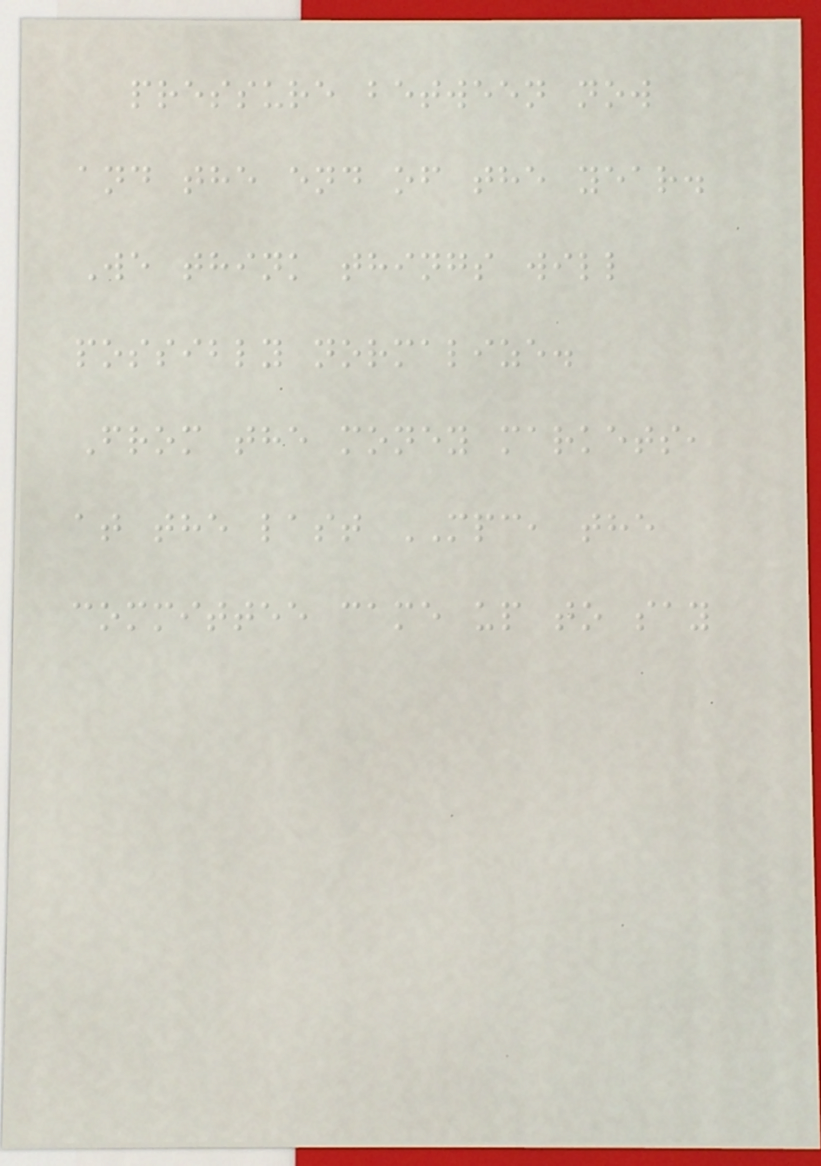pressure between now
and the end of the year.
We think things will
possibly normalize.
From the money markets,
at the last MPC, the
committee came up to say
